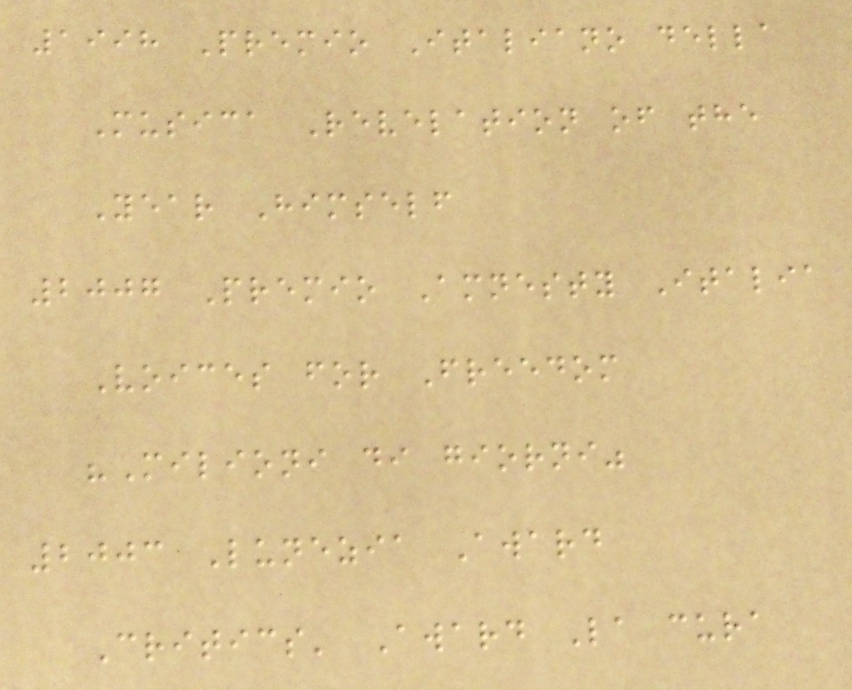1998 Premio Italiano della
Musica Revelation of the
Year Himself
2007 Premio Amnesty Italia
Voices for Freedom
"Milioni di giorni"
2003 Lunezia Award
Critics' Award La cura
